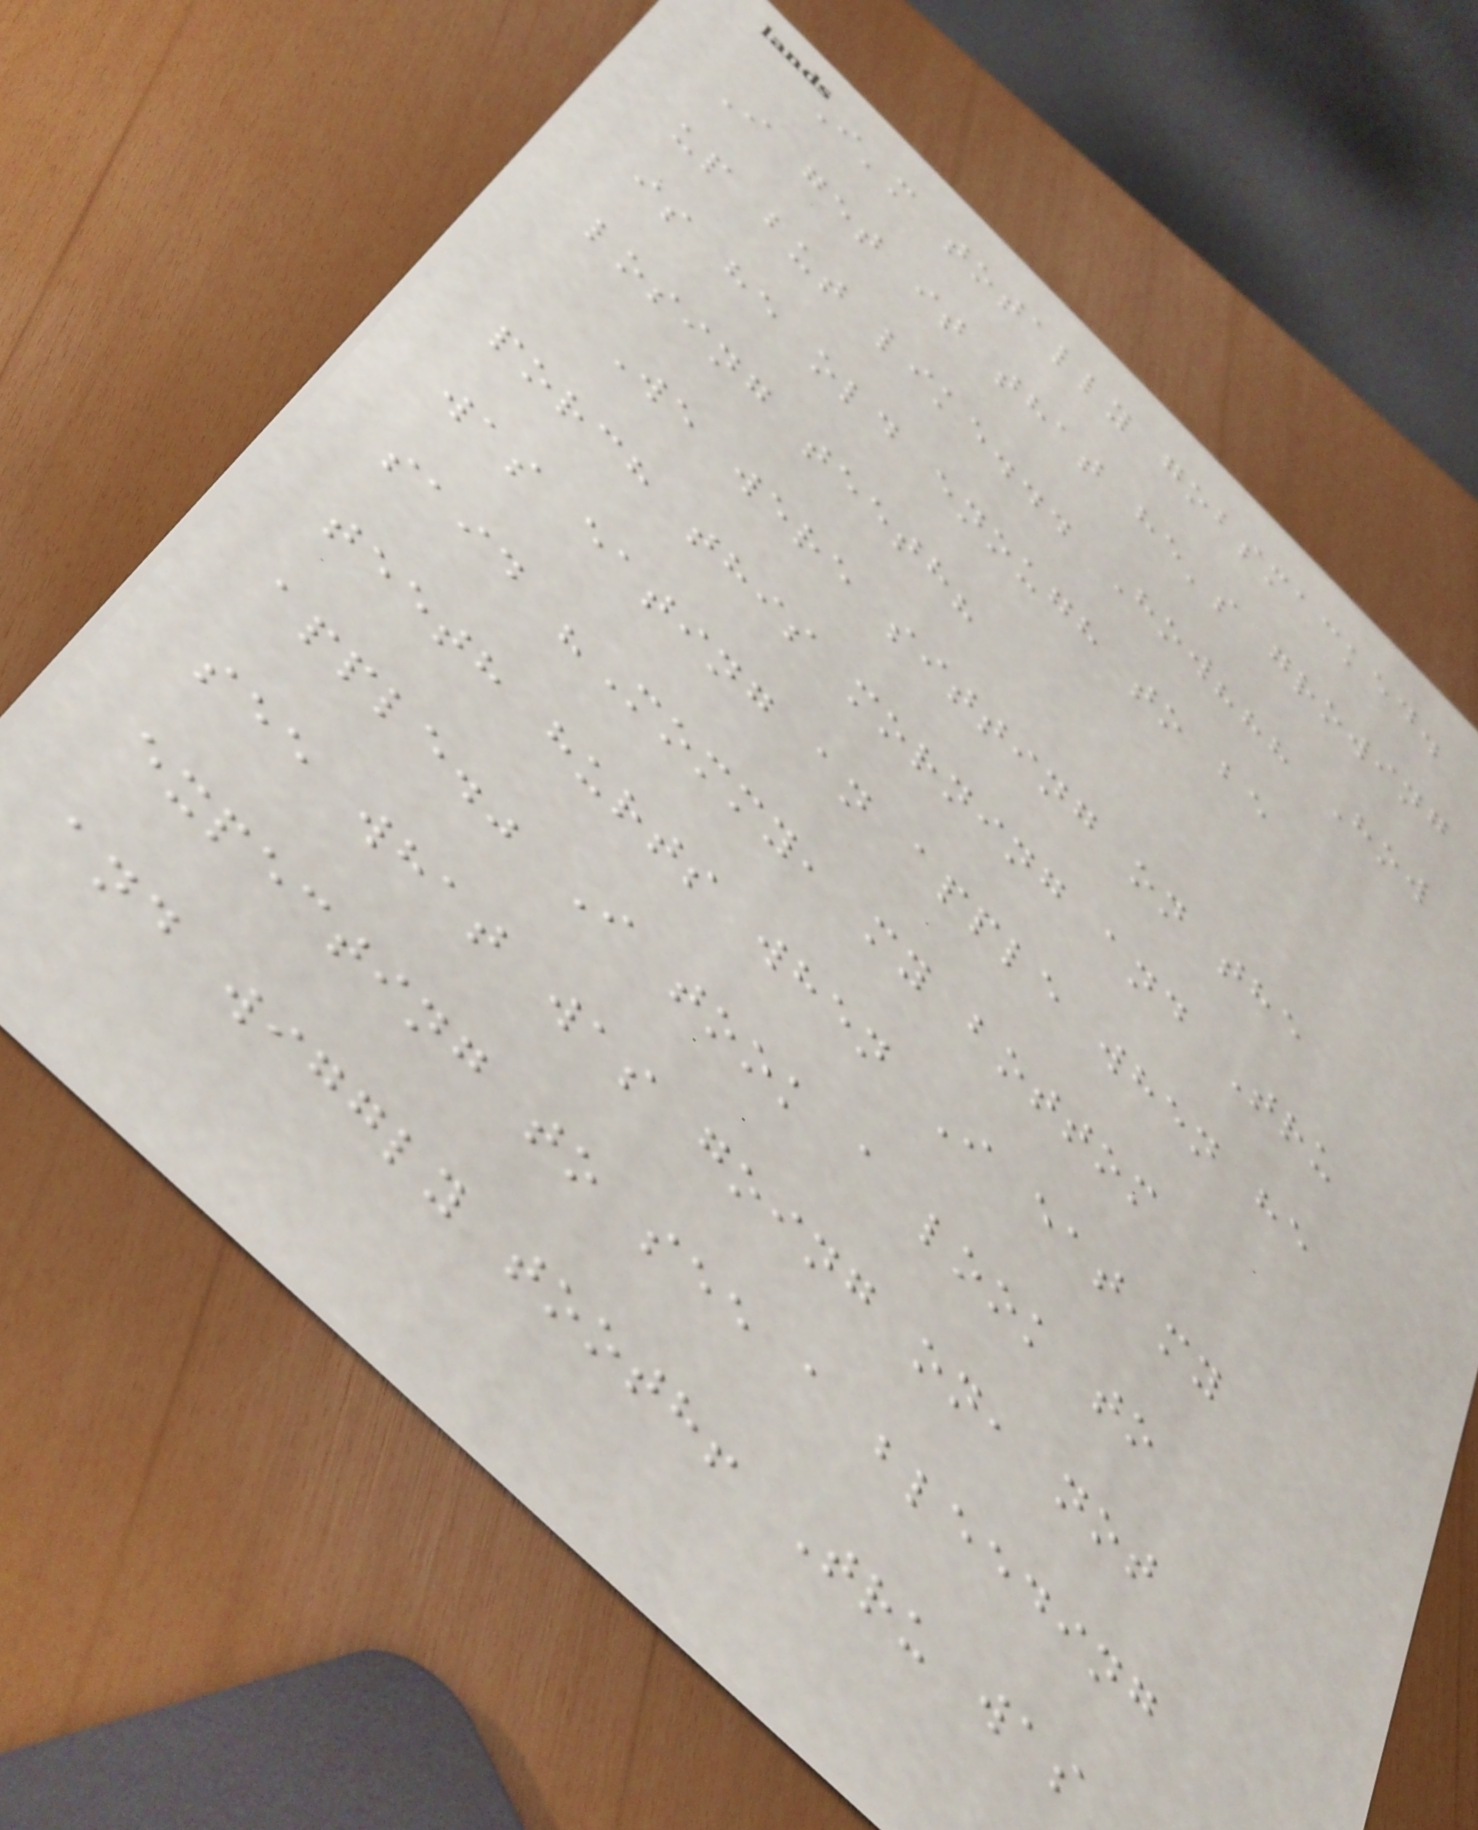I'm totally gobsmacked.
I get it that he's growing
up but like... How??? How
is he old enough to be
losing teeth?
We were sitting on the
porch this morning and Tru
was eating an apple when he
said "Mommy, my bottom
teeth hurts when I eat my
apple." I took a look to
see what was going on, not
expecting to see a bleeding
and wiggly tooth! Tru was
